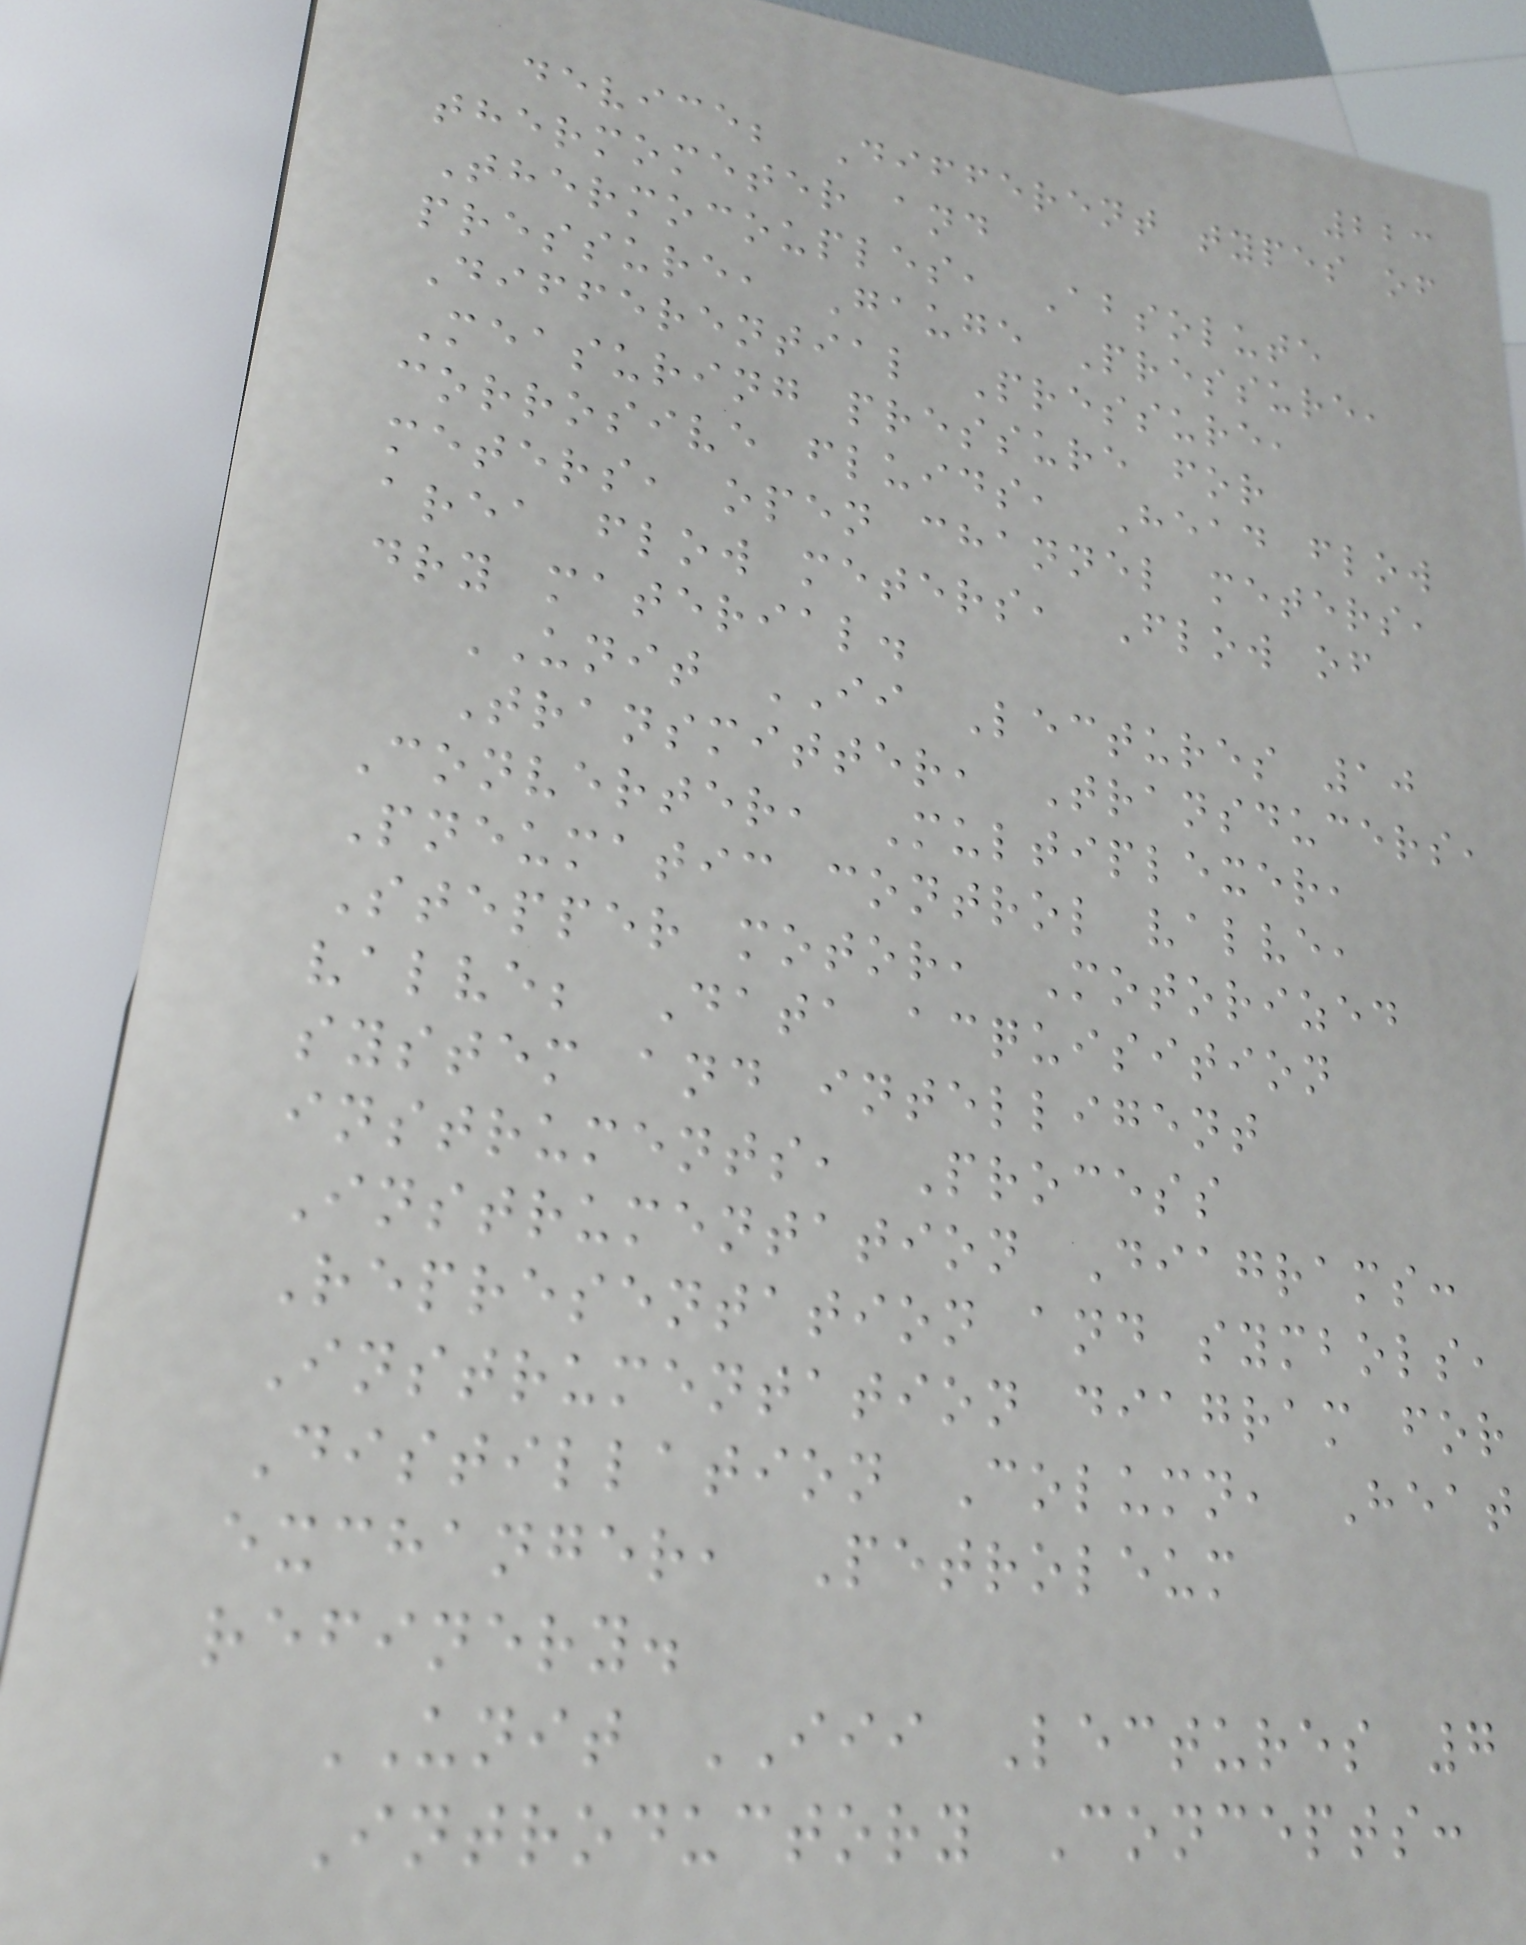223
device; Different types of
thermometer and
Thermocouples, Absolute
pressure, Gauge Pressure,
Differential Pressure,
Measuring pressure for
corrosive fluids, Head flow
meters, open channel meters,
area flow meters, Flow of
dry material.
UNIT II Lectures 10
Transmitter, Transducers,
Converter, Multiplexer,
Pneumatic control valve,
Stepper motor, Motorized
valve; Data acquisition
system and intelligent
instruments, Process
Instrumentation Diagrams:
Representation and symbols,
Instrumentation diagram for
Distillation Column, Heat
exchanger, Petroleum
refinery.
UNIT III Lectures 7
Introductory Concepts:
